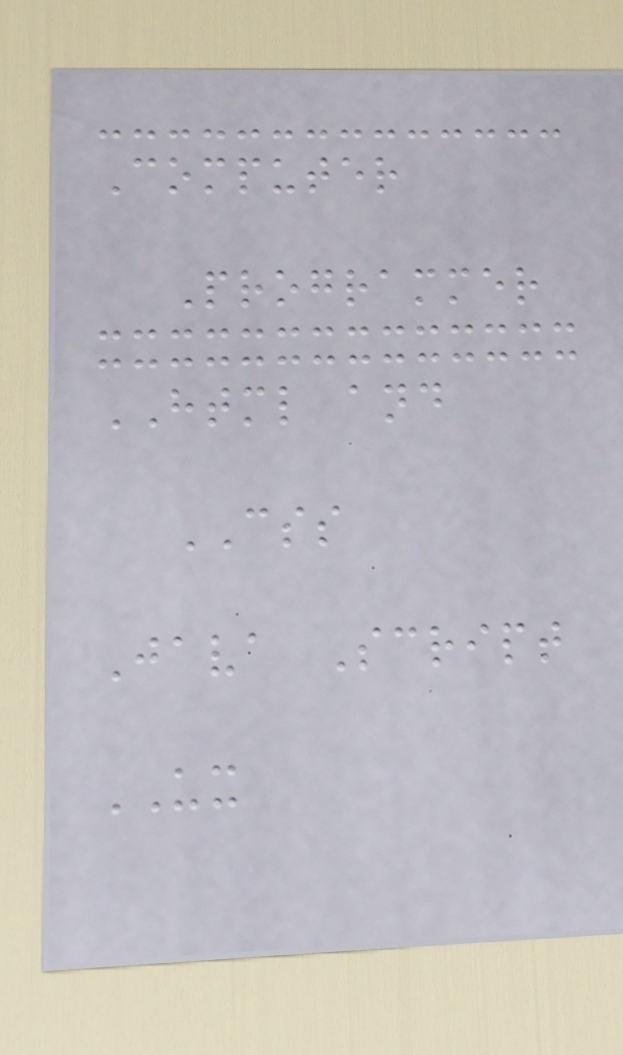Computer
Programmer
HTML and
CSS
Java Script
UX
